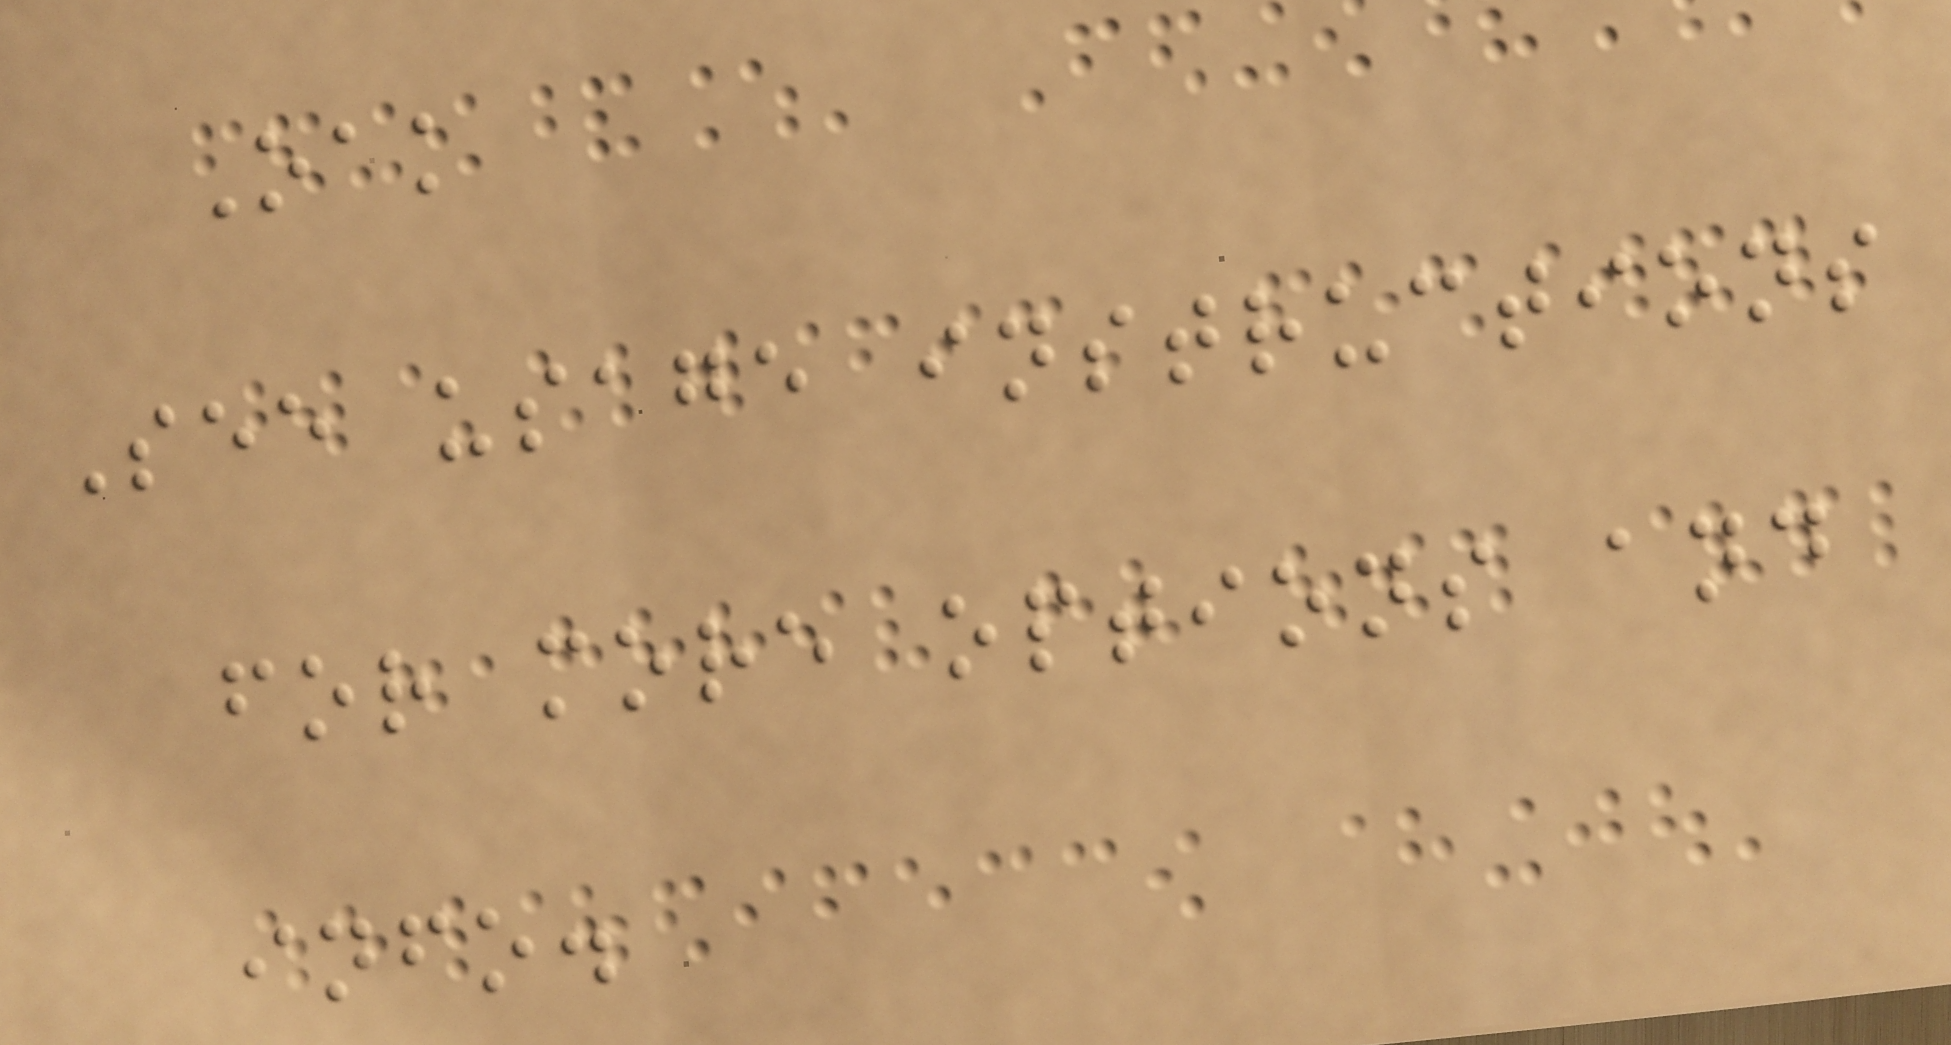Oak
See usage instructions
for more options and
info.
